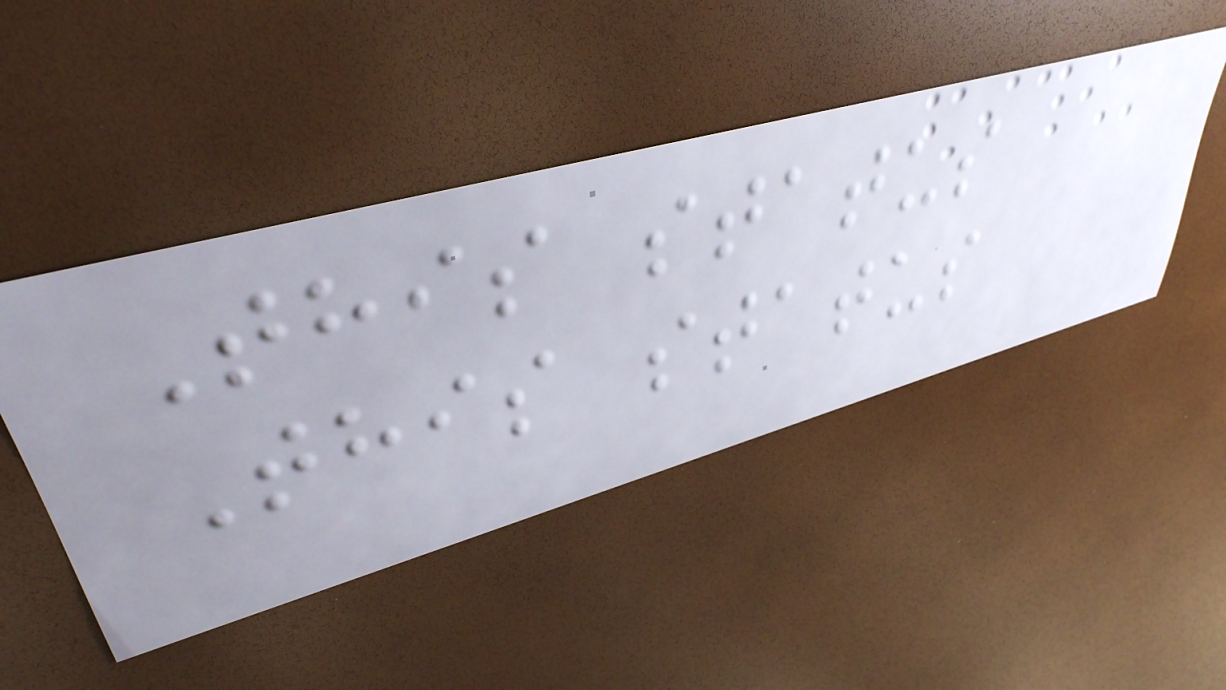This status
This status
